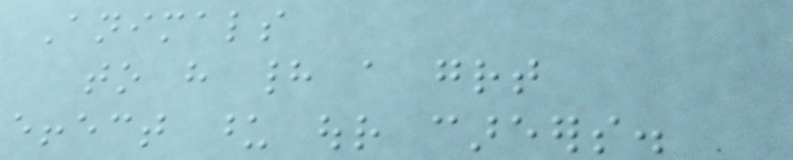Animals
to have had a great
effect upon our careers.
